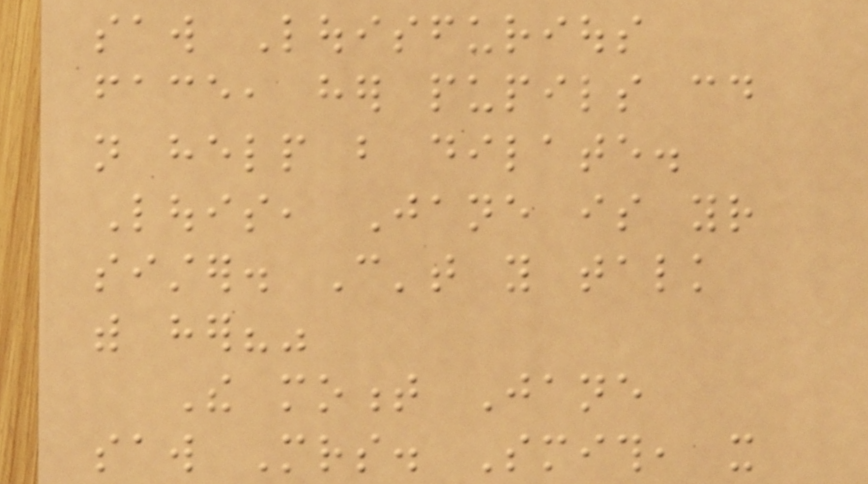saw Louisfurious
face, her pupils could
not help but dilate.
Louis, Jane is your
sister. Can't you talk
with her?"
The moment Jane
saw Mrs. Smith, it
